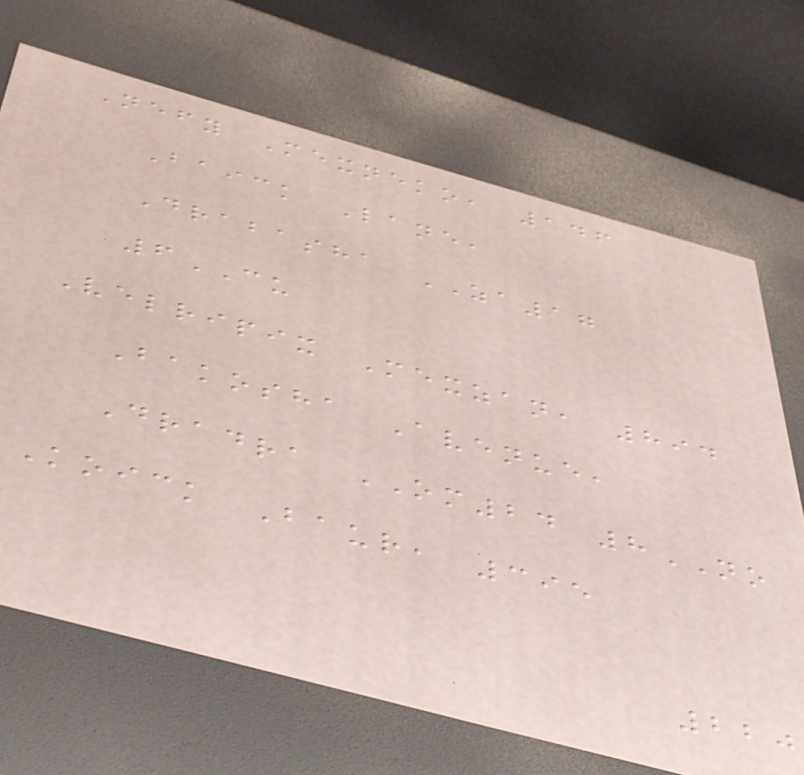Nefy Mexneko, 146
Baick Lane,
Drabasha ZA17
6CU
Velripix Mexzan, 894
Bakosha Avenue,
Dradra OM24 8NO
Koick Baur, 395
220
